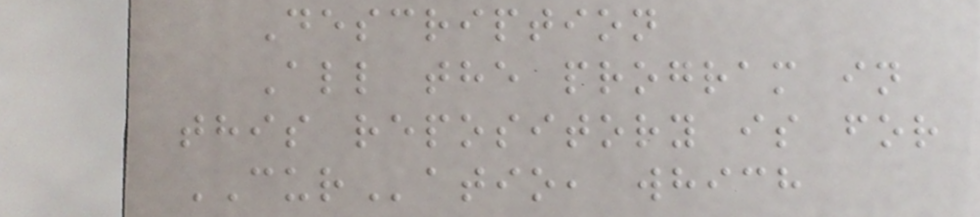Description
All the program in
this repository is for
CURatio, which
